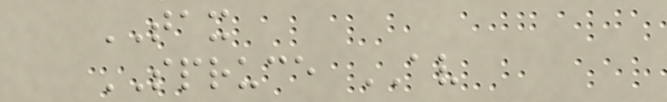TAX
SPRUCE AV
